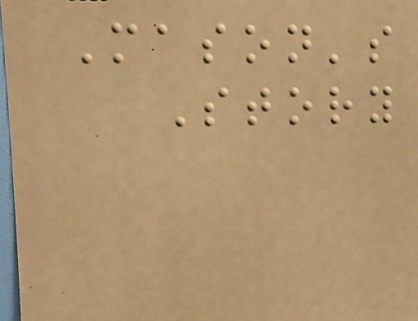Mason's
Story
